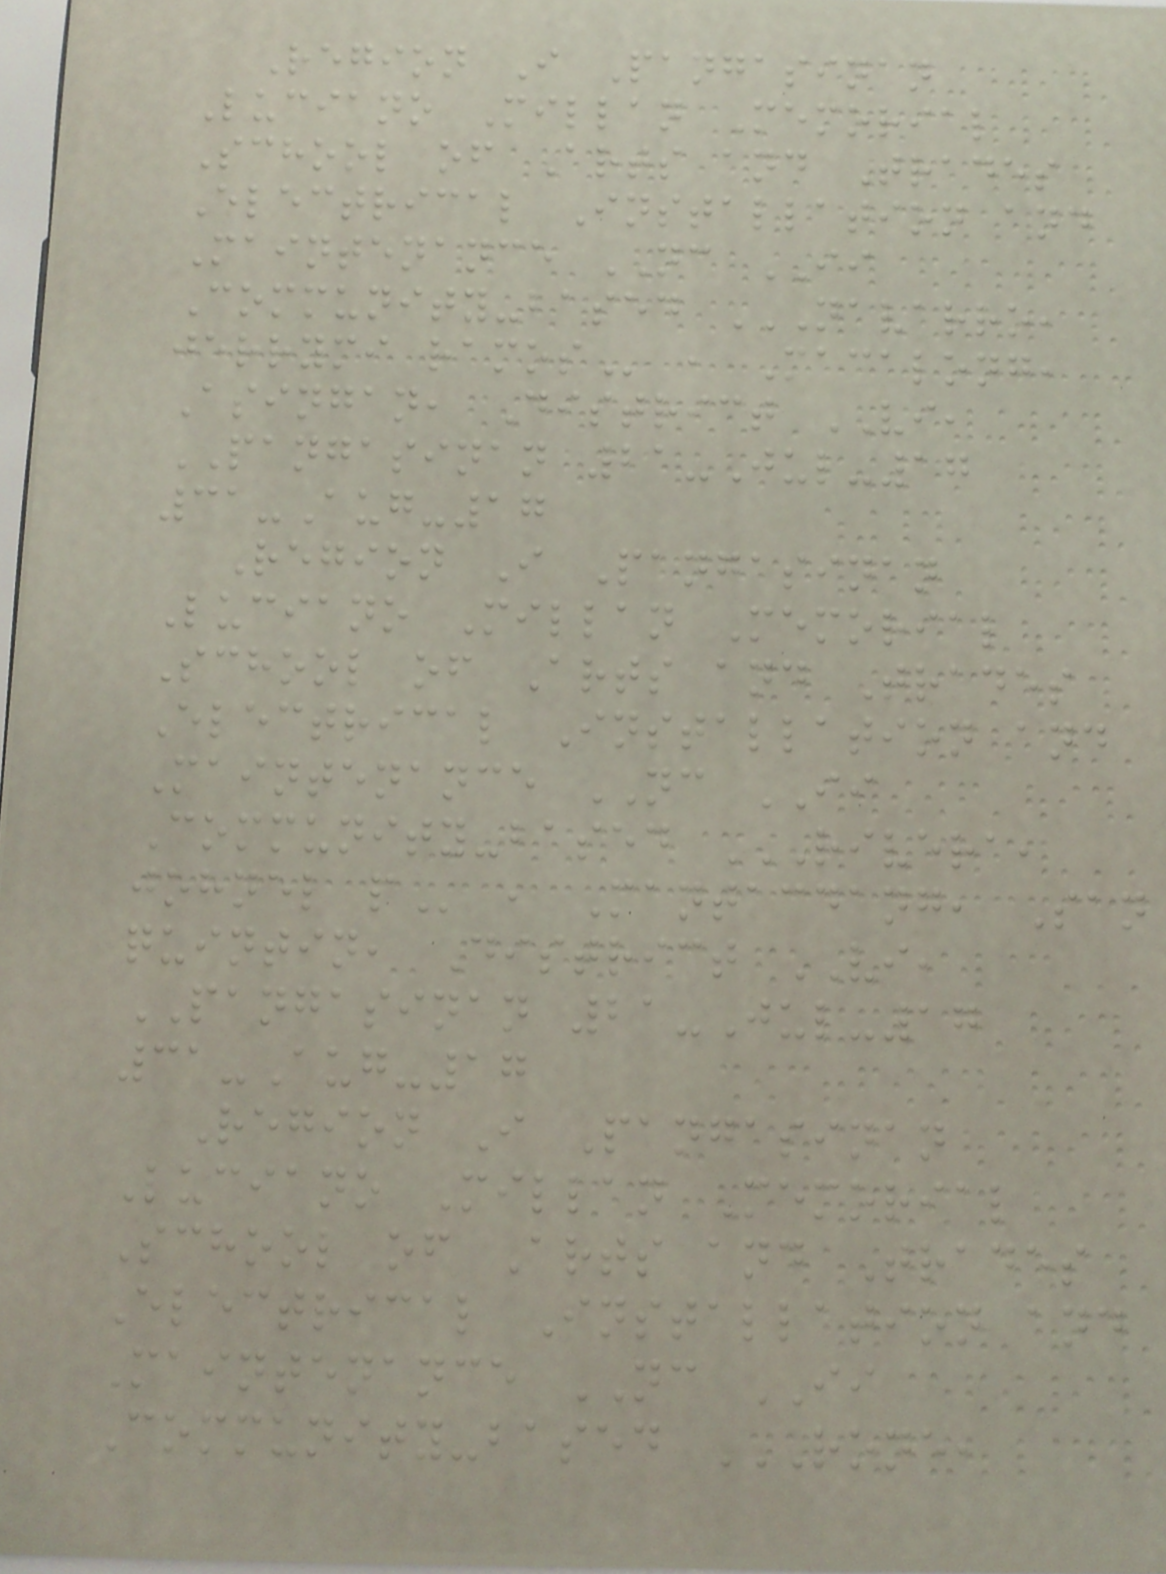Region I Pangasinan
Luciano Millan Memorial
School of Arts and Trades
Electrical Installation and
Maintenance NC II
Community-based NAVARRO,
JERRYMI RAMOS , Macalong,
Asingan, District VI,
PANGASINAN 21-Jul-17
31-Aug-17
Region I Pangasinan
Luciano Millan Memorial
School of Arts and Trades
Electrical Installation and
Maintenance NC II
Community-based RIVERA,
JOHNEL P , Mantacdang, San
quintin, District VI,
PANGASINAN 21-Jul-17
31-Aug-17
Region I Pangasinan
Luciano Millan Memorial
School of Arts and Trades
Electrical Installation and
Maintenance NC II
Community-based RONE,
